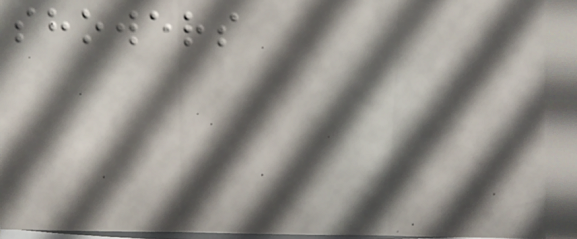showers
